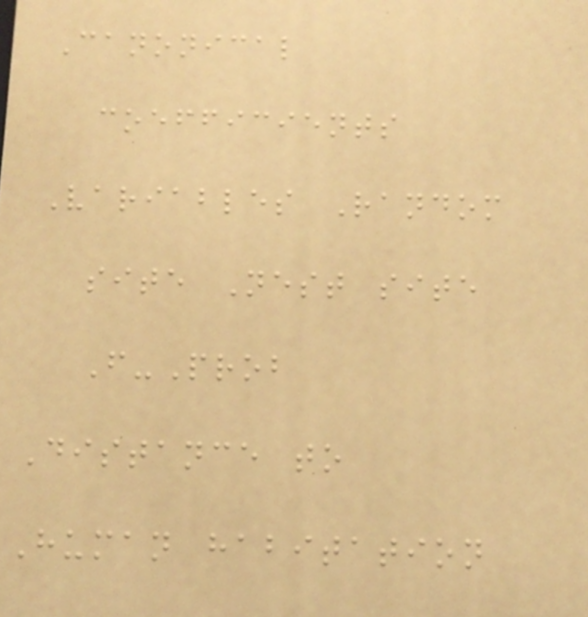Canonical
coefficients
Variables Random
site Nest site
F-Prob
Distance to
Human habitation
